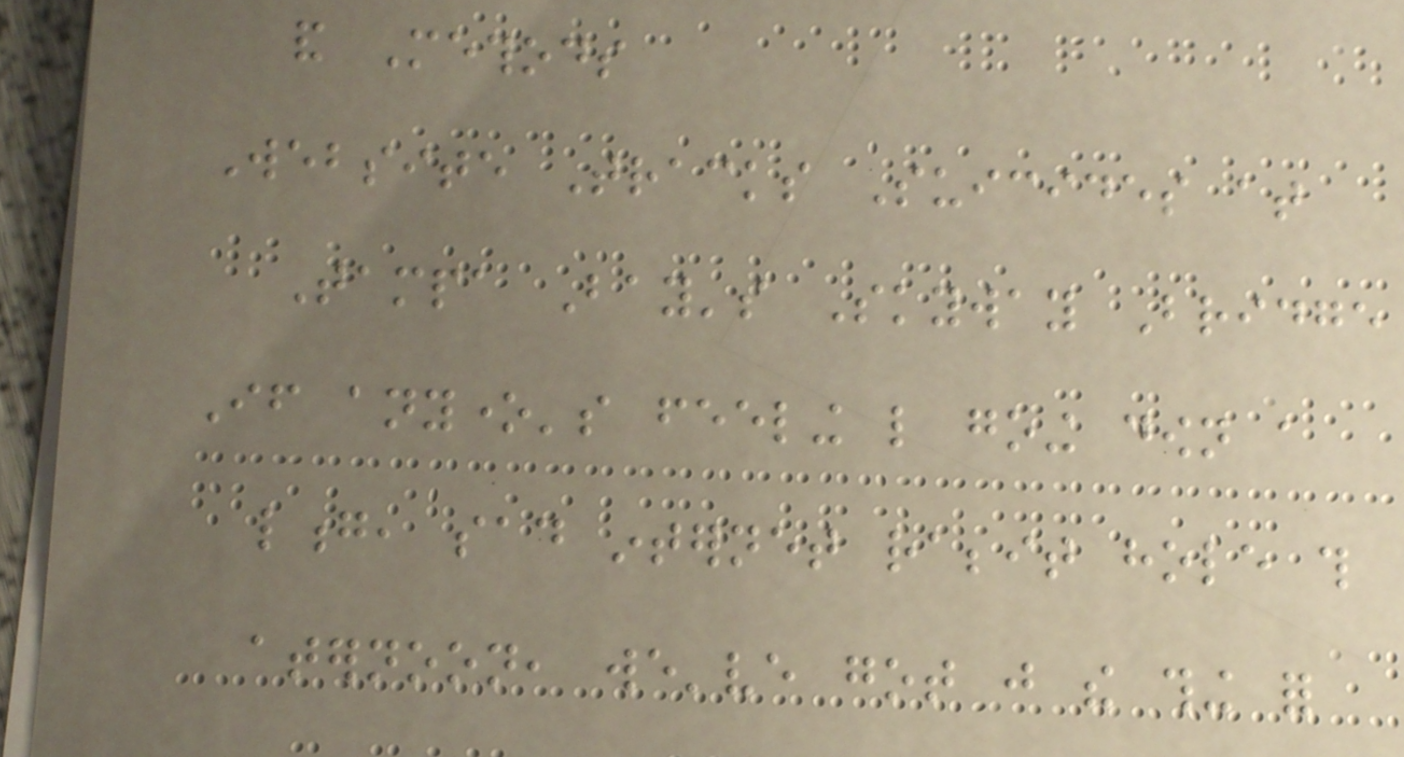and Methods
Website Tracks Suicides at
Tampa Bay's Skyway Bridge
If anyone's feeling like going down a
long, sad internet rabbit hole this
aternoon, we've got just the thing for
